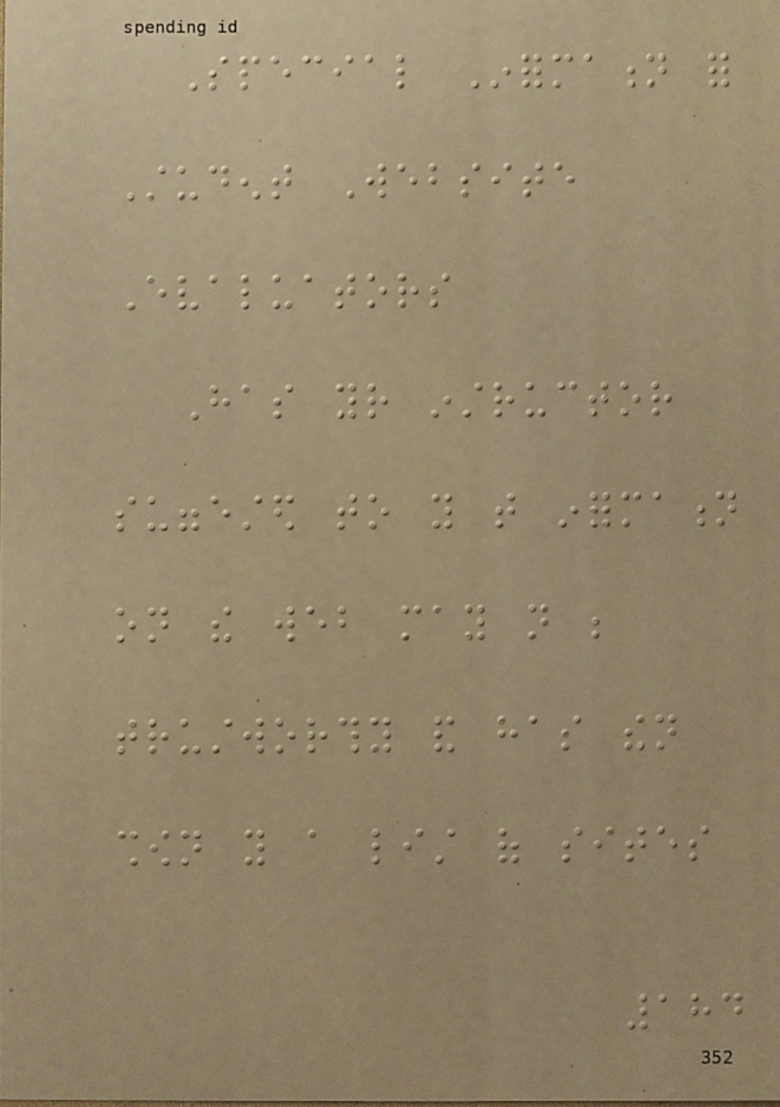Special Information for
Student Website
Evaluators
Has your instructor
suggested to you that information
on the web may not be
trustworthy and has then
shown you a list of sites
184
